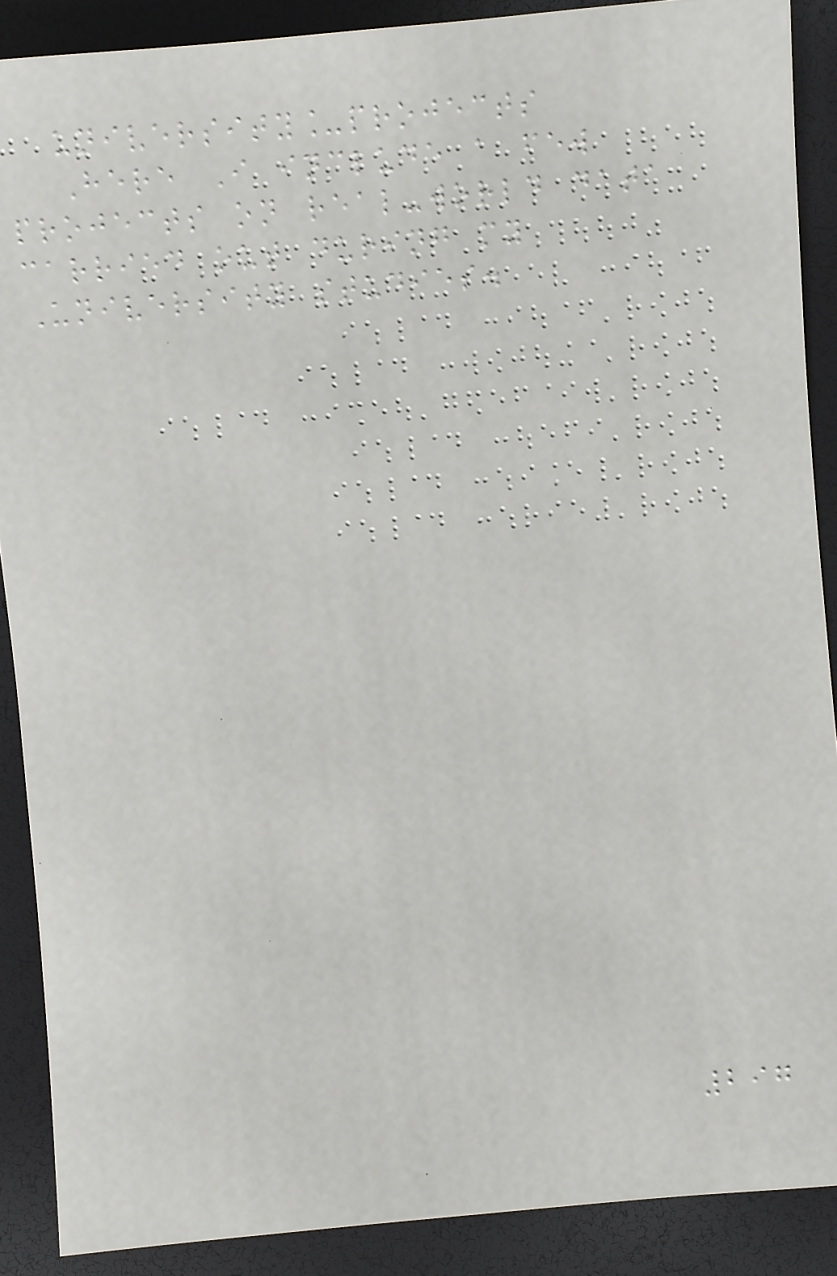university_projects
Here I include a few
projects on real-world data
carried out during my
University studies.
297
